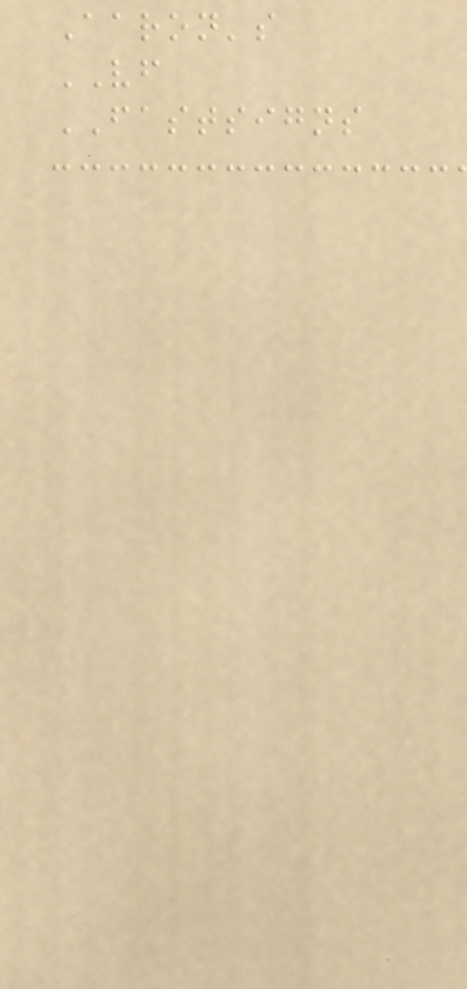Aaron's
VF
FASTSIGNS
